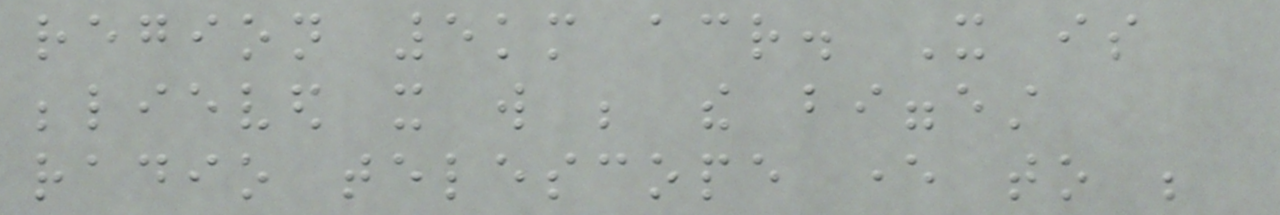region 5km across. It is
believed it will be the biggest
radio telescope ever to be
